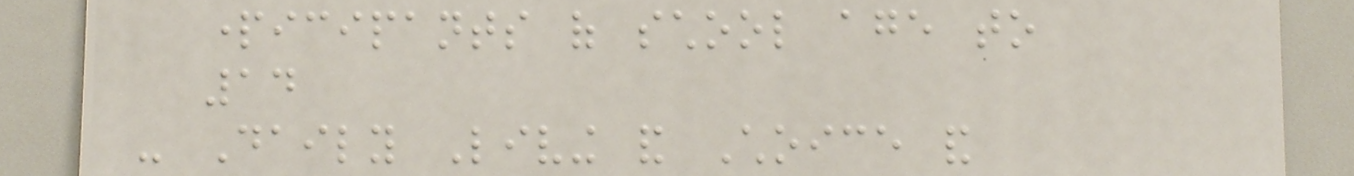participants of school age to
14
- Daily Living and Choice and
